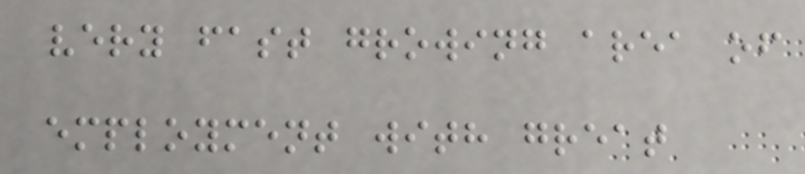very fast growing area of
employment with great
